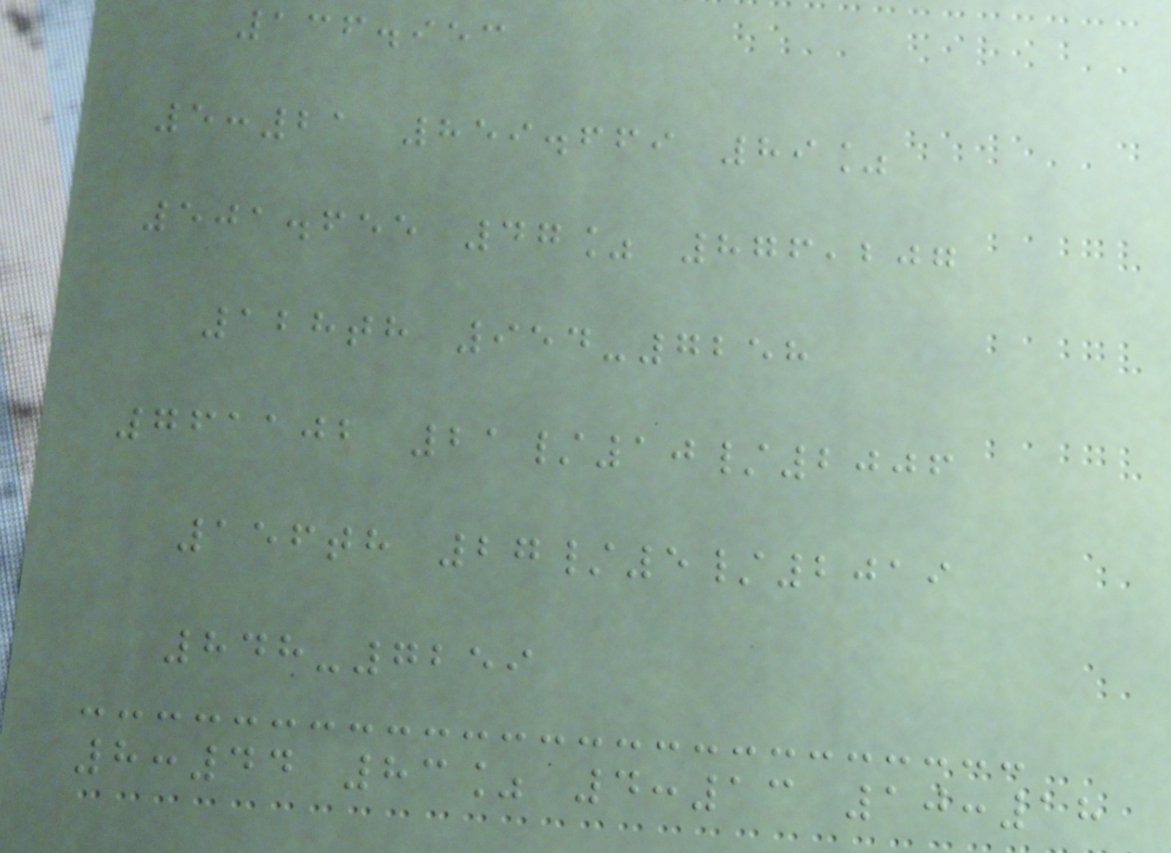136.953
5:21 859.669 89%
501.655 47% 876,207
128th 954-7258
761102 21/10/2006
156th 27/5/2019
848-7259
8:44 83% 4:13 10:18
